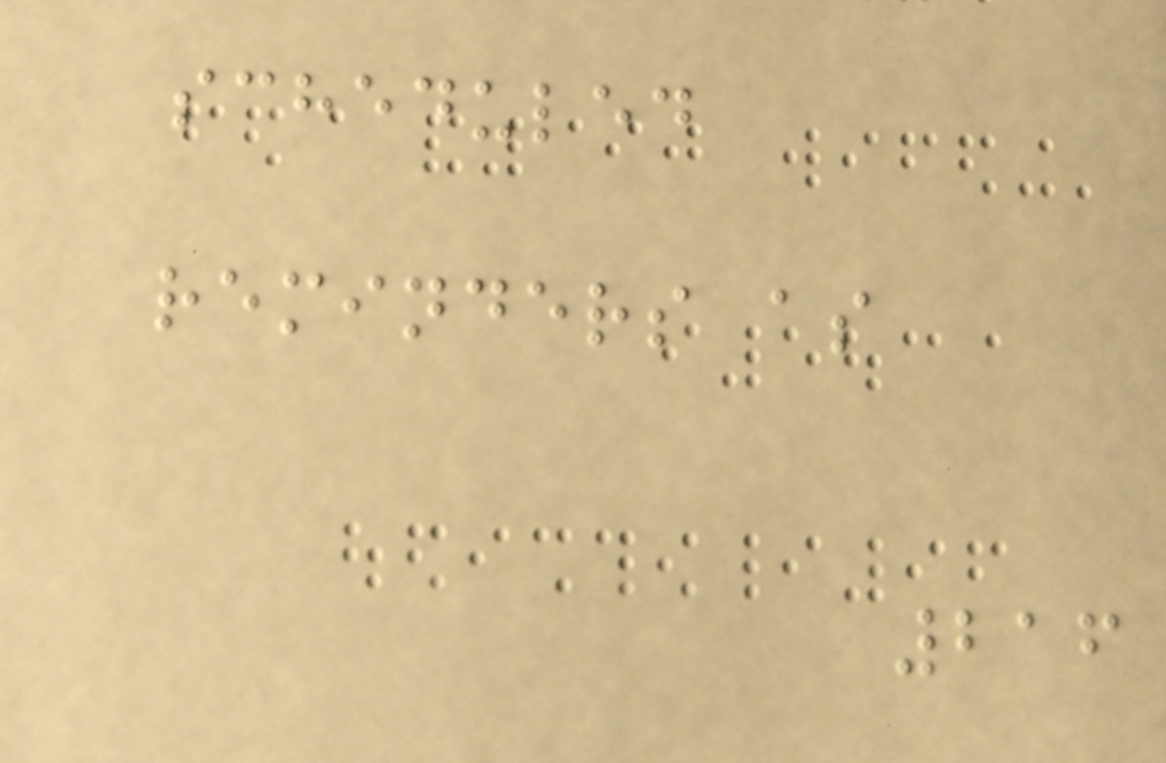scheduled
reminders as
216
